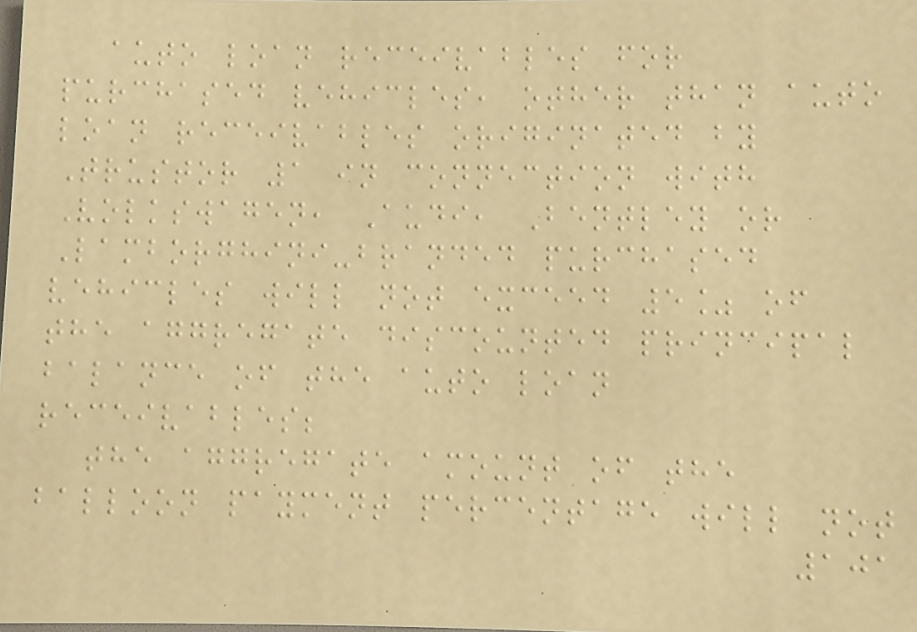auto loan receivables for
purchased vehicles, other than auto
loan receivables originated by
Trustor 1 in connection with
Volkswagen, Audi, Bentley or
Lamborghini-branded purchased
vehicles will not exceed 5% of
the aggregate discounted principal
balance of the auto loan
receivables;
the aggregate amount of the
balloon payment percentage will not
101
